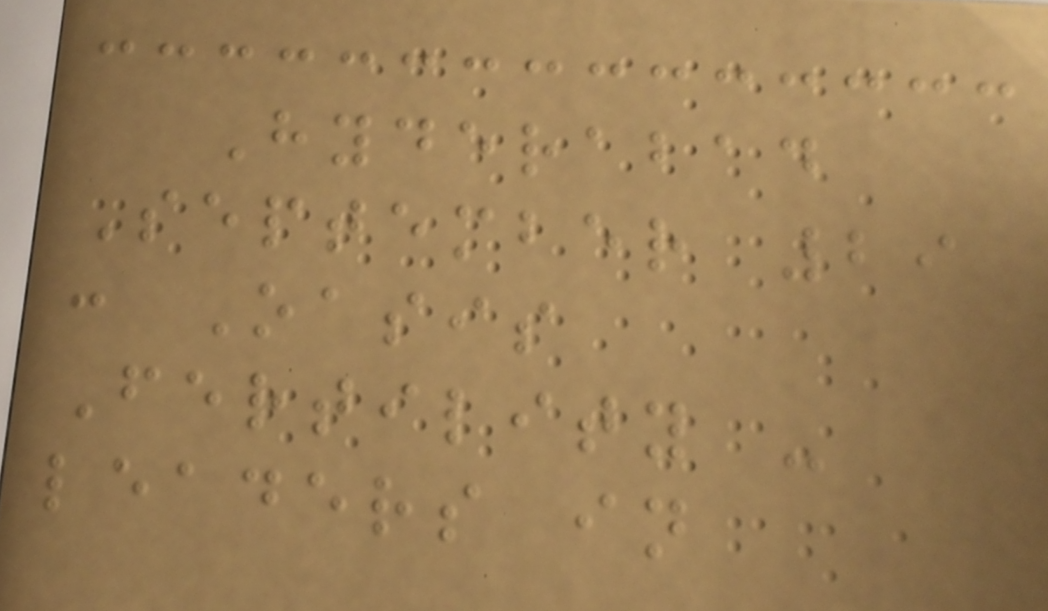Hyderabad
September 29
: Oasis
Fertility -
leaders in
